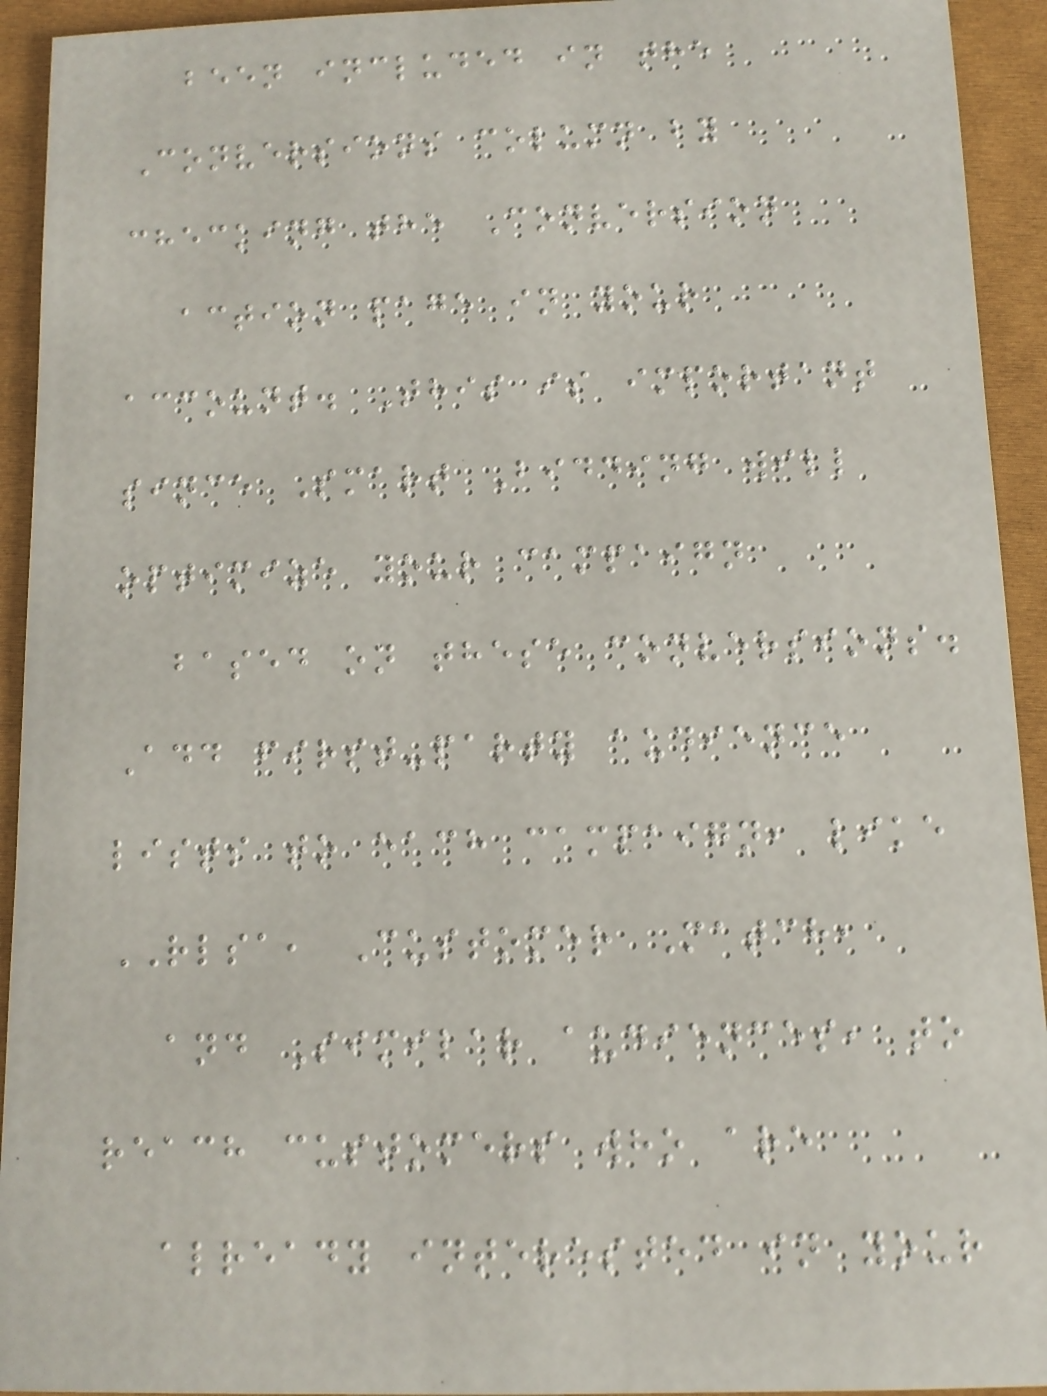been included in the
Conversions column by
checking the Conversion
action page in your
account. This is important
since Smart Bidding will
optimize your campaign
based on these conversions.
Add first-party audience
lists to each campaign, like
RLSA, Customer Match,
and Similar audiences, to
reach customers who are
already interested in your
